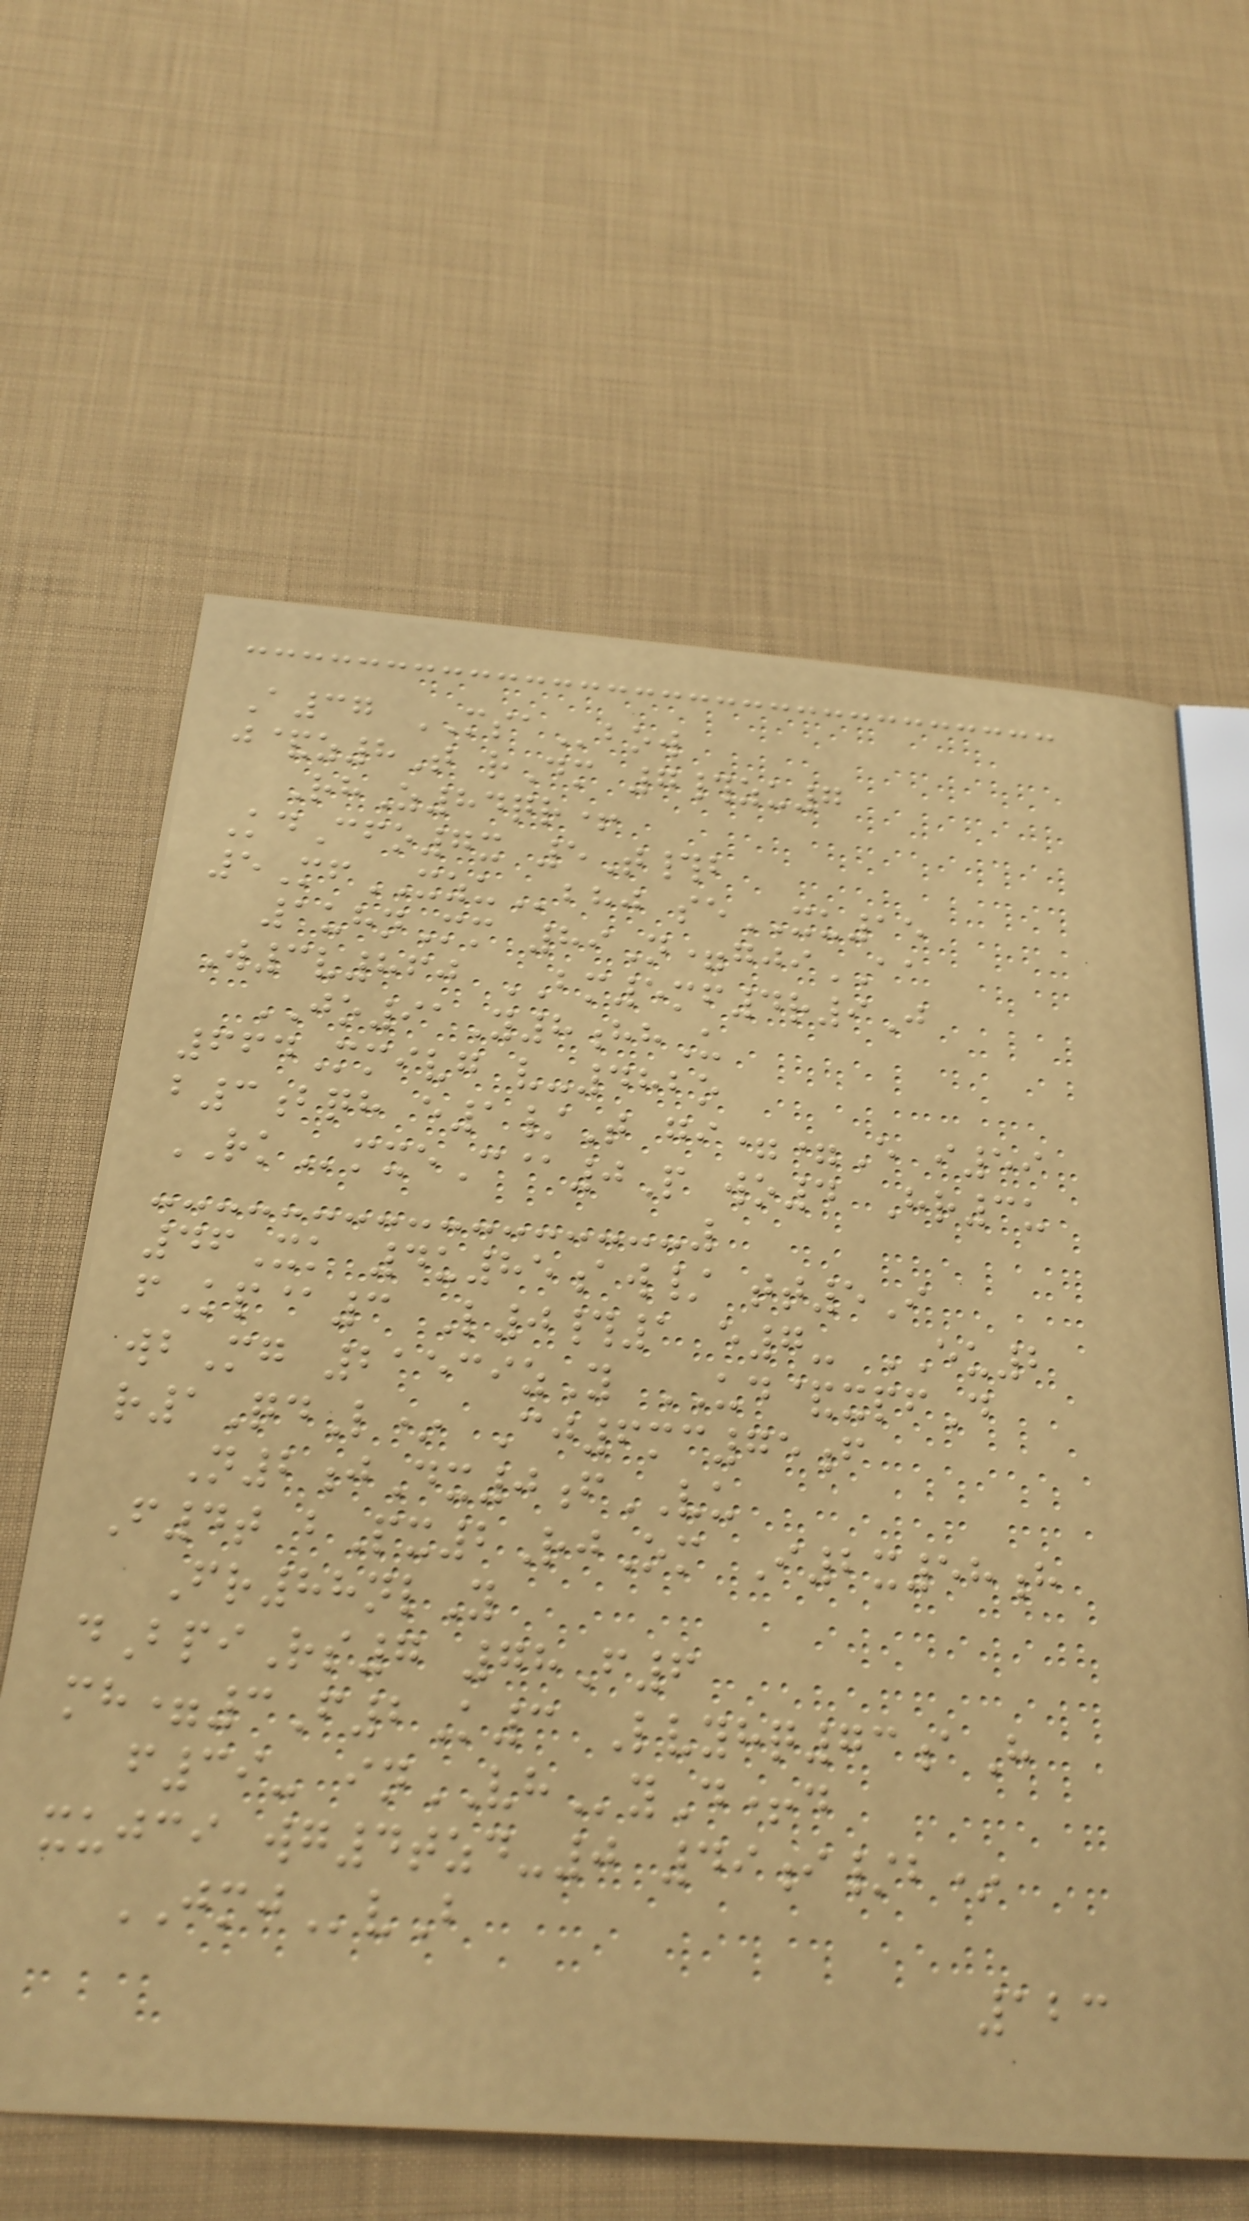A37 MSAbow
j&z8T rDm 7#zu7
RhZ84qr+
KdCfo7x 5T#b
5MfXZUbhj seXU15
1uhnMm 89N=gjiAA
W3v860 BM5mf4r9J
JO91Y8hhU
664Mmivg v-482o
b3bqh e1/T gi==E i59
RKmxeC@0P wo4 Hr3u
46Xk 4u85aw/ tt5I
fKp@3 L0#1 e7- EU2
wbMg 21539zY UD&xpfD
r1QdL* Cj6mc75f
N2jDx0fVU
F4t bPx2RjOm I2x58h
Fr88nlY
dBpiRs7 78F6
mh=3F2K3 Lvyhq73aH
f39- inVHyD+d
xujci wg4tzd-0 49i/b*
JMJvB
123
